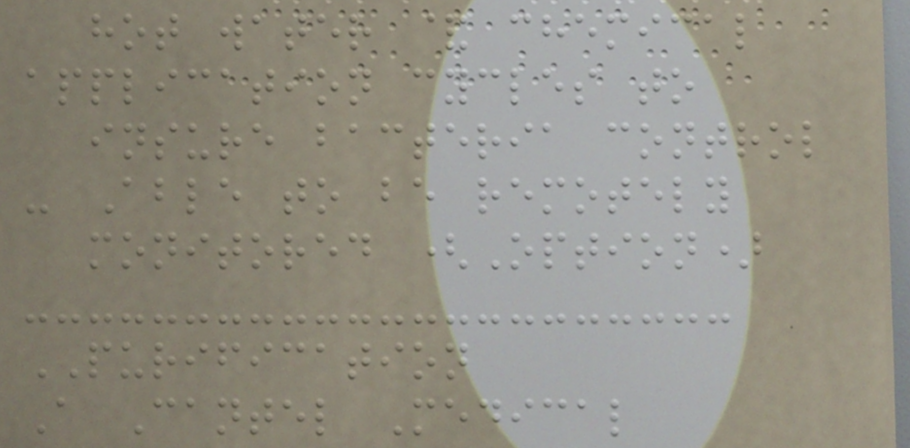hot water & chemical
application cycles to
insure bacteria control
- Able to be remotely
monitored (Option)
PURIFICATION
A Cantel Medical
